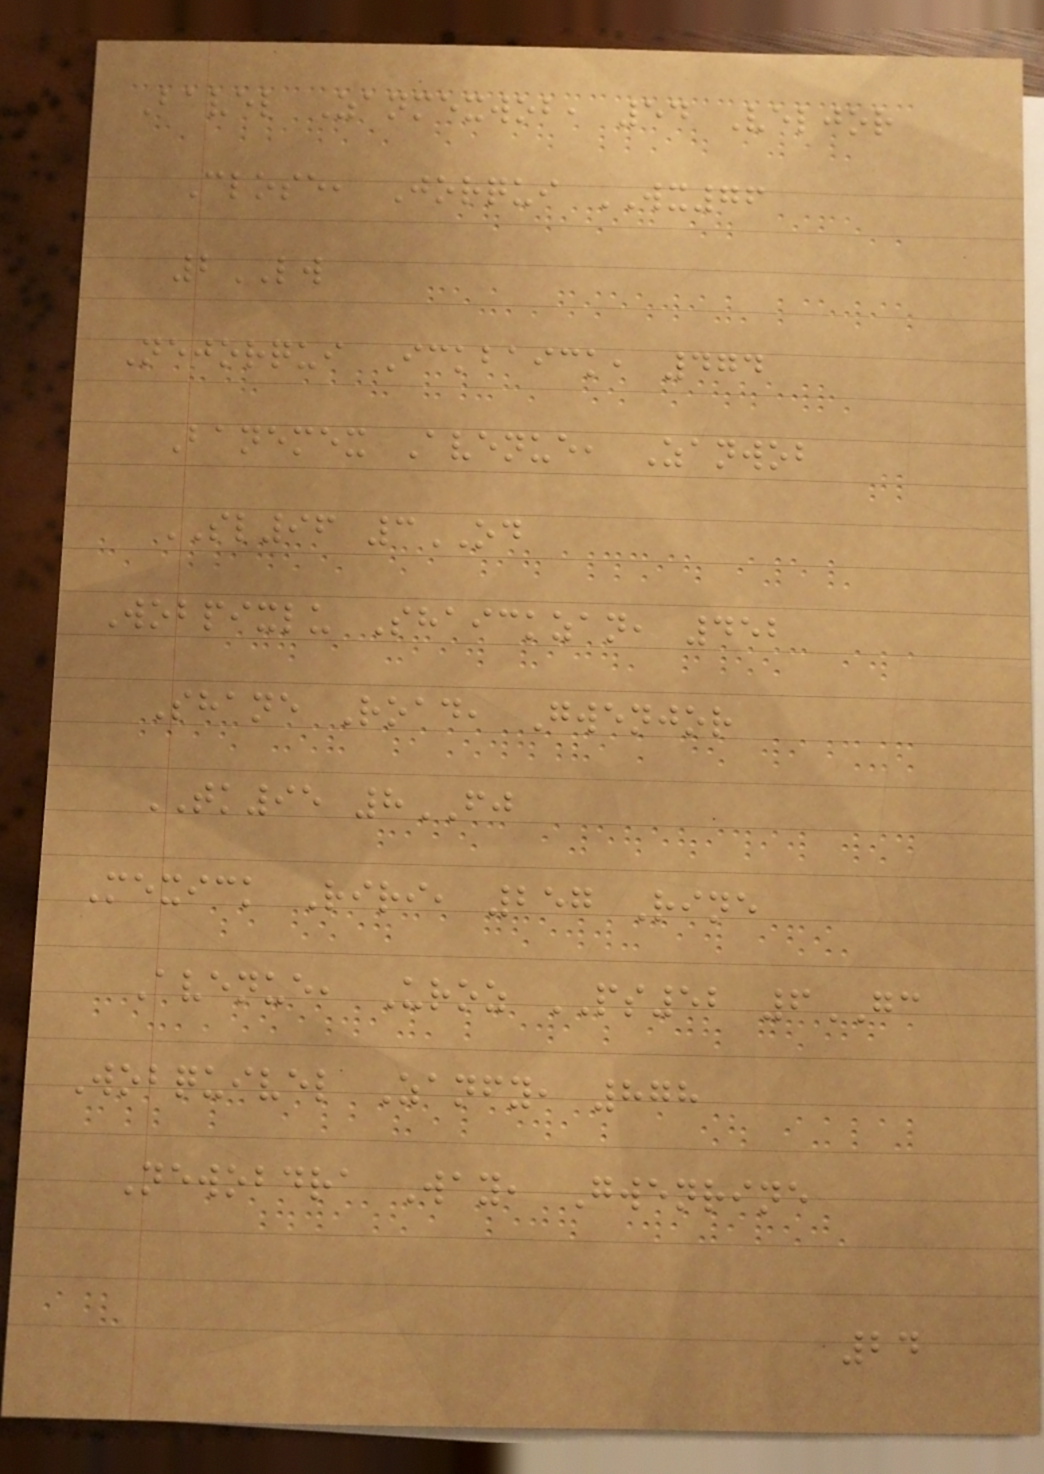Bavel Zanmexwob, 54 Veljor
Close, Jorqui WX76
2LW
Nejorqui Ickbaick, 474
Banemex Avenue, Zanwob
SL96 3OD
Wobpixlu Shaickzan, 452
Shane Road, Gwenjor
TK95 8FJ
Mexick Riri, 257 Rine
Avenue, Uroz PS52 6GC
Wobquivel Zanfy, 878
Newobdra Way, Gwenrine
24
